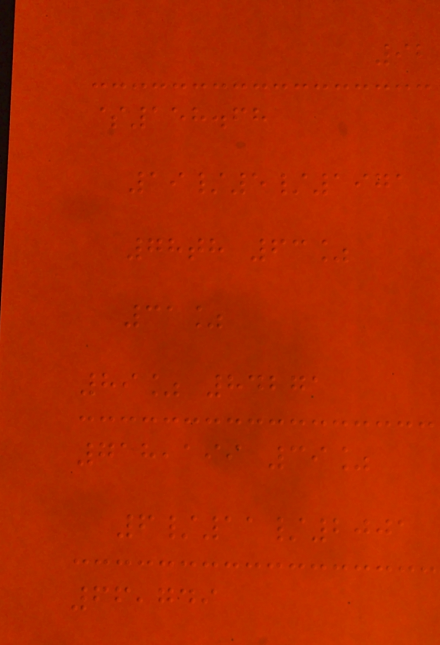92
$158.68
19/5/1971
78th 63%
31%
89% 84271
718,199 39%
6/11/2001
66,749
